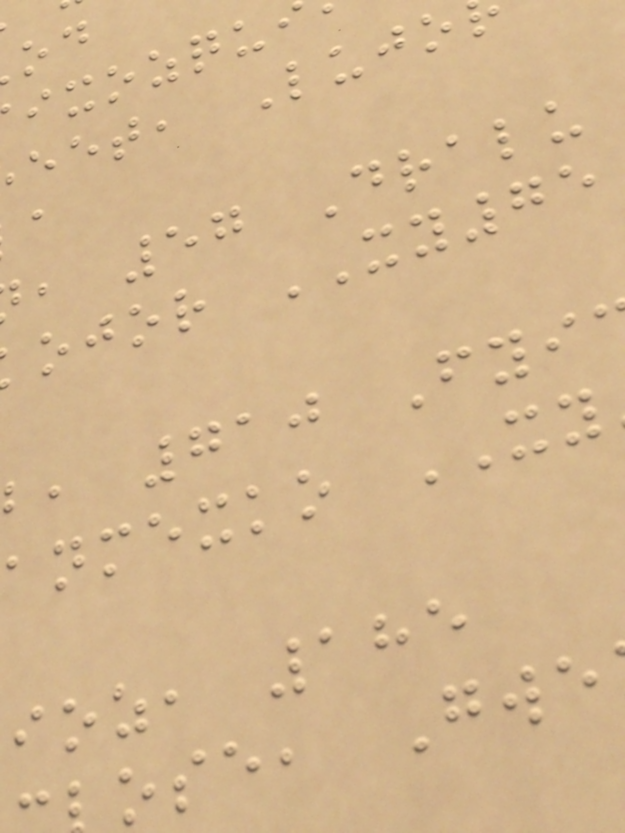eet, Lujo
, 57 Dralu
ojor XY75
b, 710 Fyi
anmexko XY
ioz, 185
ose, Gwe
